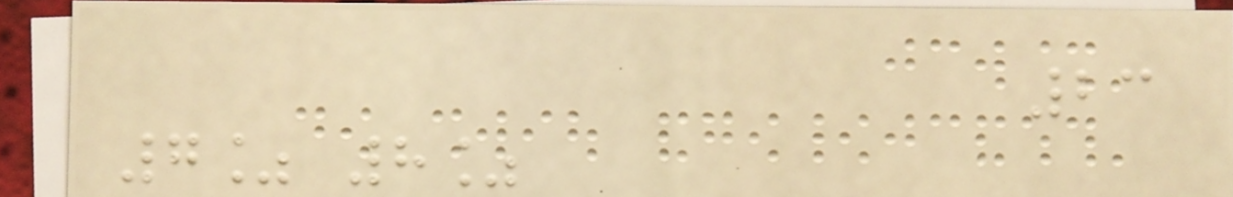23
7% 8%
